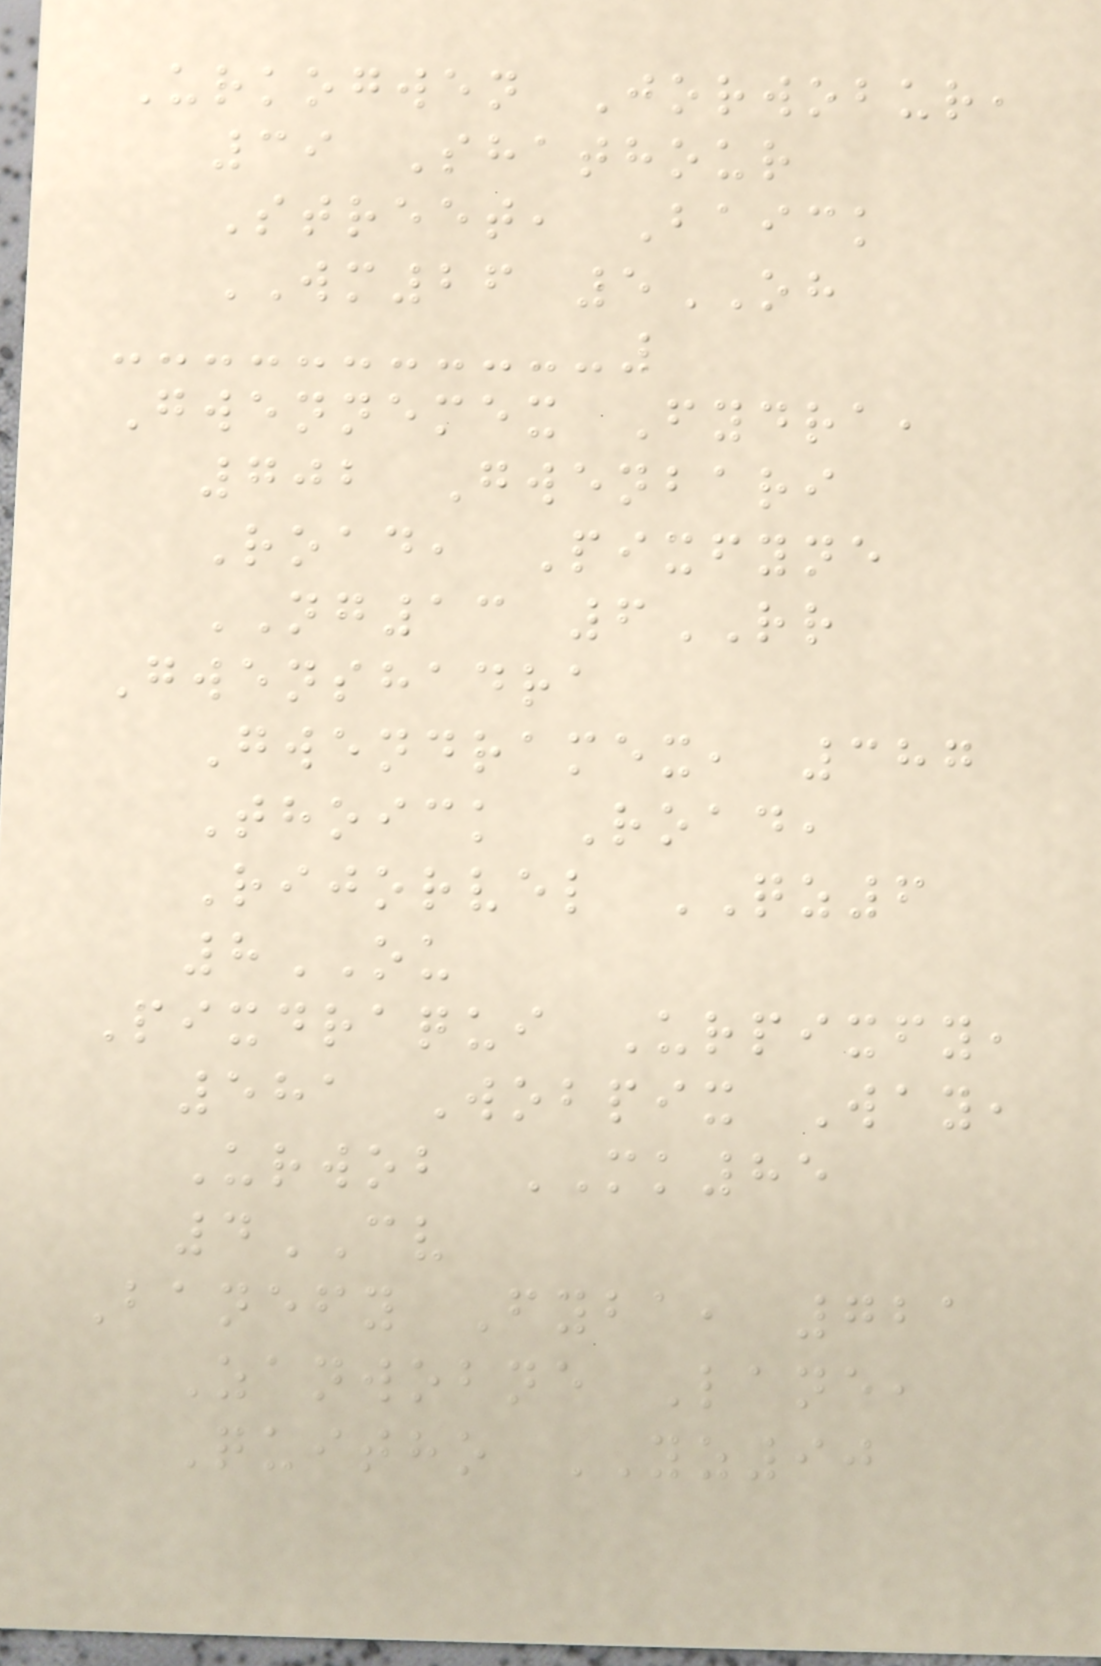Urkogwen Jorwobur,
39 Shathour
Street, Baick
WM26 5OH
Gwennemex Fydra,
702 Gwenbari
Road, Pixfyne
NG13 6RR
Gwenshadra
Gwendramex, 387
Thoick Road,
Rijorvel QZ6
8OU
Pixdraqui Urpixfy,
581 Wobpix Way,
Urwob MK85
4CV
Banefy Fyba, 721
Zanwobne Lane,
Quitho YZ90
